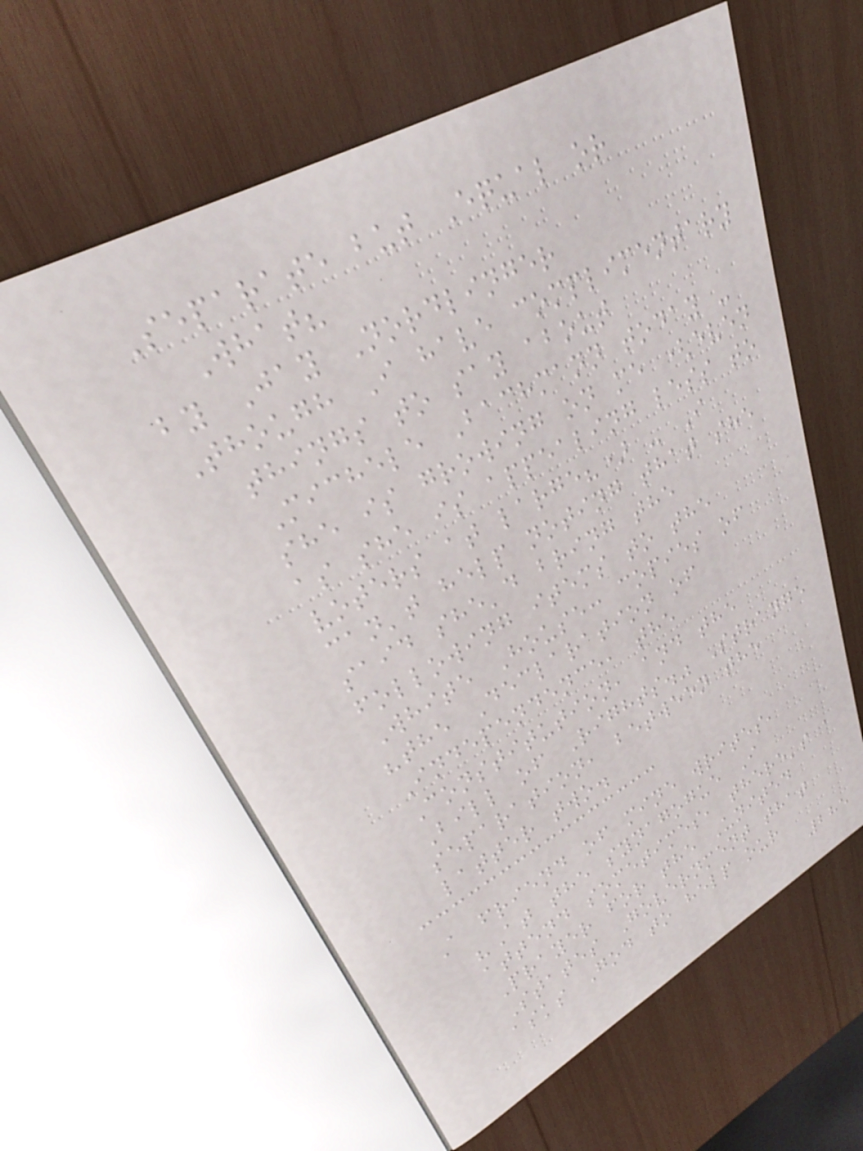Separate but Equal or
What?
by Jay Nordlinger
Though I have complimentary
things to say about
Michele Bachmann today -
she is growing on me (even
as she is appealing less to
voters at large?) - I
can't help noting that she
said she'd bring the
following items to the
White House: copies of
"the Declaration of
Independence, the
Constitution, and the
Bill of Rights." Strange
separation, between the
latter two.
A friend of mine writes,
"At the synagogue I
attend sometimes, there's a
Prayer for the United
States Government that
asks God to help our
285
